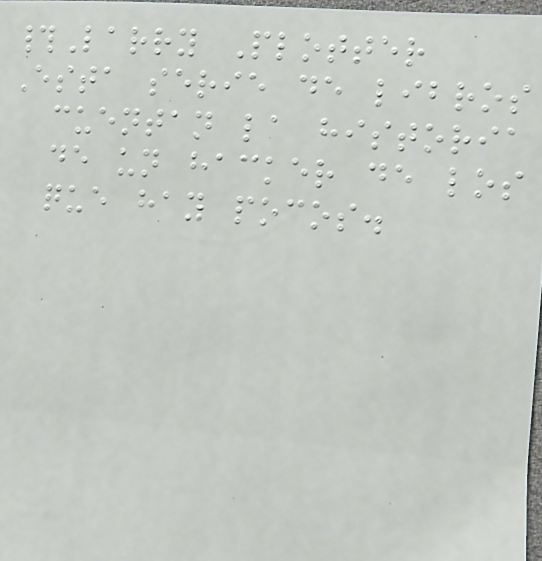#Larry Plotter
Esta serie de libros
cuentan la historia
de un hacker de los
que hay pocos.
